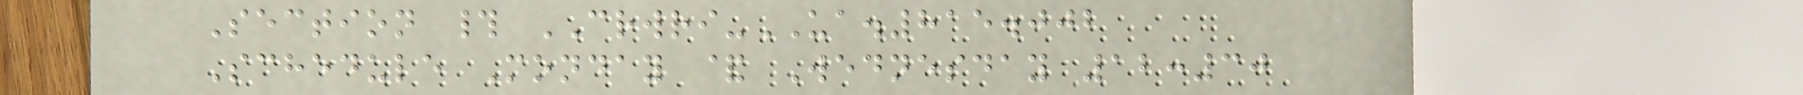Section # CRWRI-UA.815.002
Schedule Monday & Wednesday 12:30
